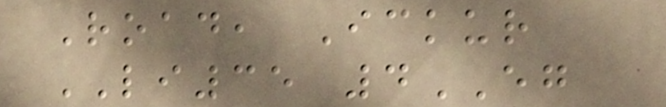Road, Ickur
LI35 4EG
